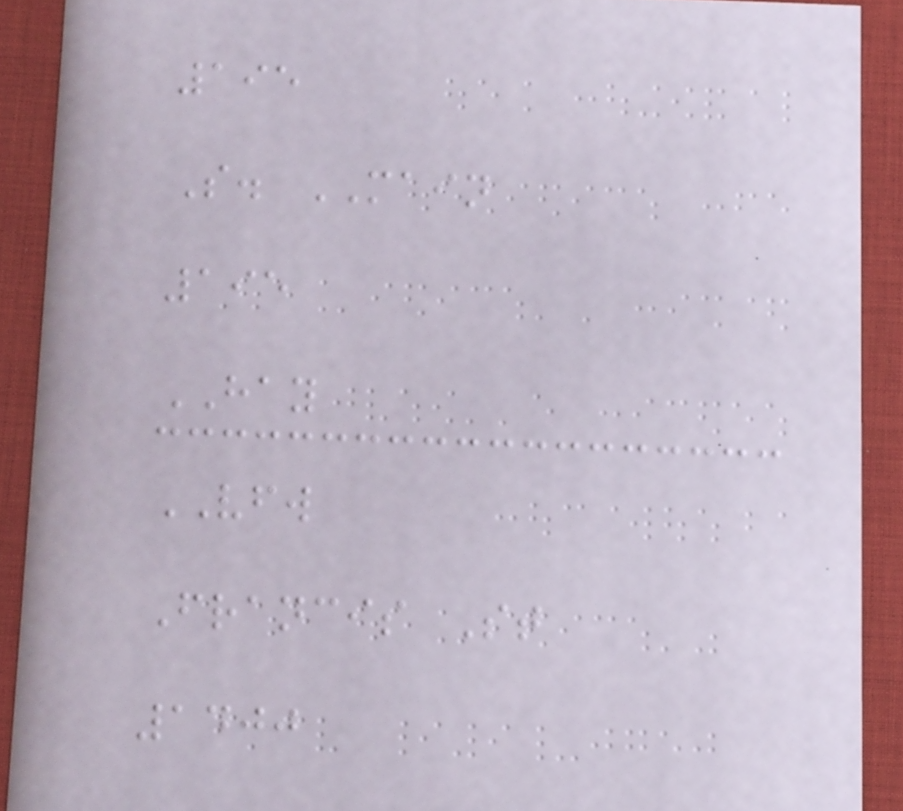195
S. MAIN
195
HAY
VFW
Francis St
1400
